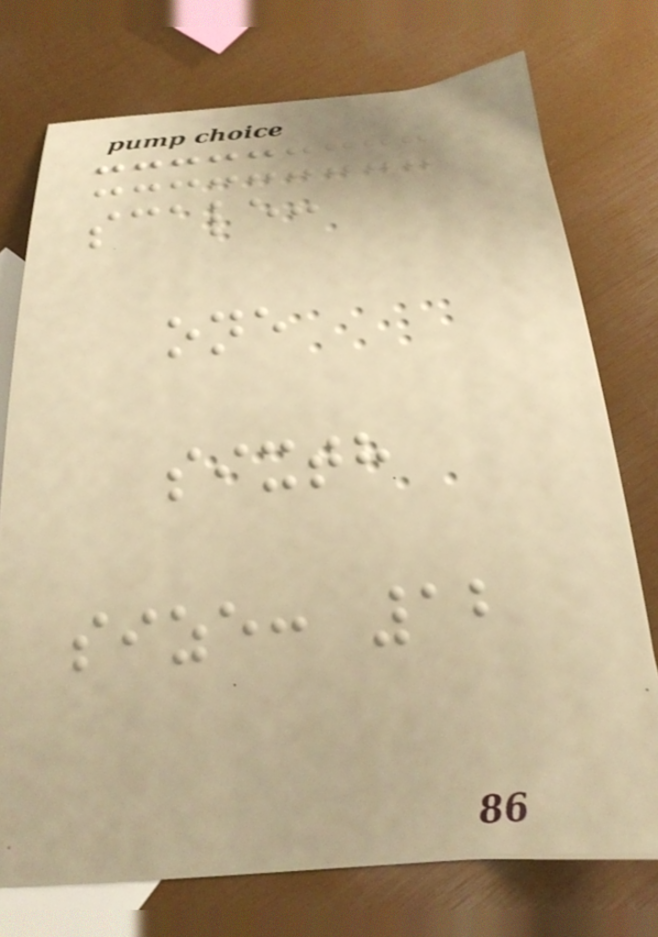scale:
one
sixth
size: 12
